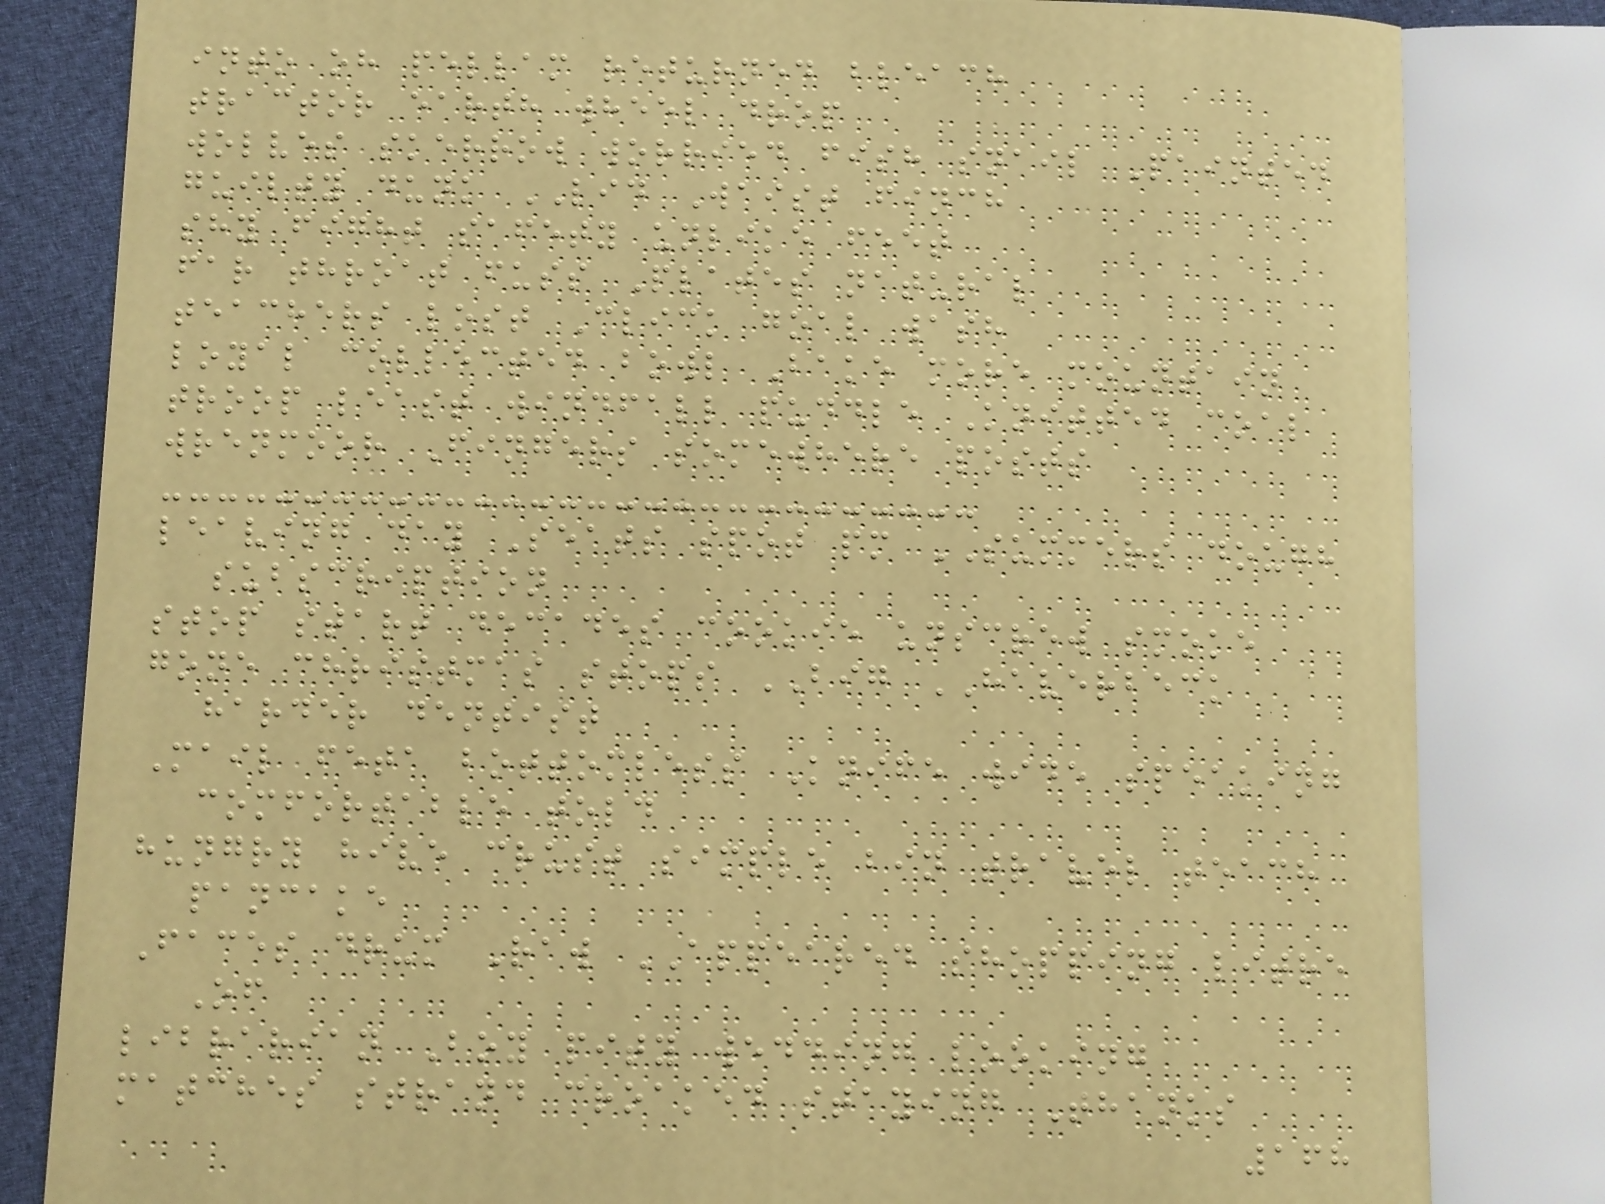into oh pellam returned bleach
tractor earth wheel drop
wolves skerrow worried fish snail Painted
guilty dunk LID Waist finch
shy fight safety unlike feet
far throat fuss Plates natural
teachers lost Click goal wash
loyal collected bowl Bake more mountain
troop least windfall puddle Knitted coal
wrenmoor Fingers somewhere posts
leaving day Seats spot pm SUMMERS dough
subscription
stop start decades cookie unscrew smoke
gone christmas stops BIG HAVERBECK
harder dentist
Mail feta bottomless Knife wide speaking
comfortable told
hungry hive crust simple bin travel teach
pancake
Faces drum Raw APPEARED shopping litre
Of
librarian Boy pity wedding looking
matches strand croaked staying Thanks
168
